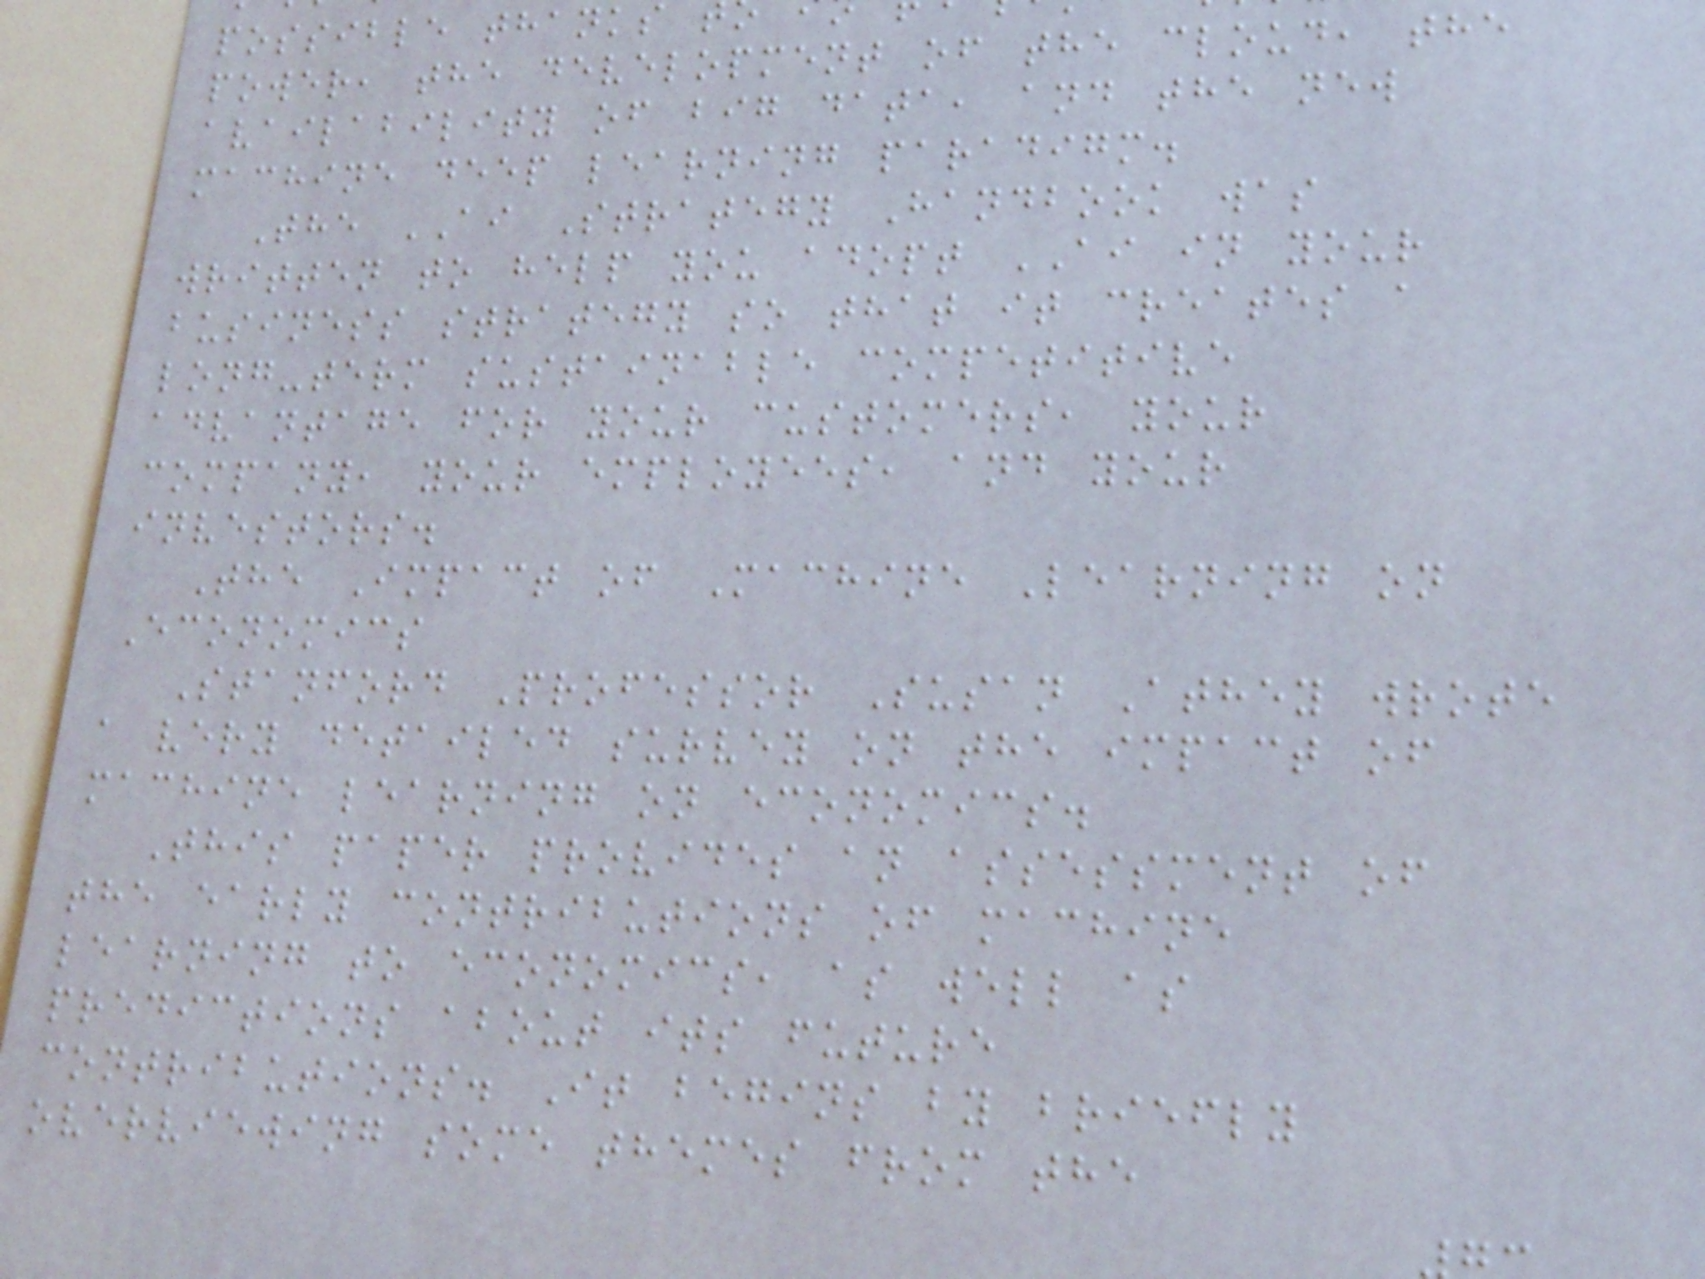possible thanks
power, the development of the cloud, the
availability of big data, and the new
machine deep learning paradigm.
The AI Strategy Handbook was
written to help you adopt AI in your
business strategy so that it creates a
long-term sustainable competitive
advantage for your customers, your
company, your employees, and your
investors.
The Impact of Machine Learning on
Economics
Stanford Professor Susan Athey wrote
a very detailed survey on the impact of
machine learning on economics.
This paper provides an assessment of
the early contributions of machine
learning to economics, as well as
predictions about its future
contributions. It begins by briefly
overviewing some themes from the
